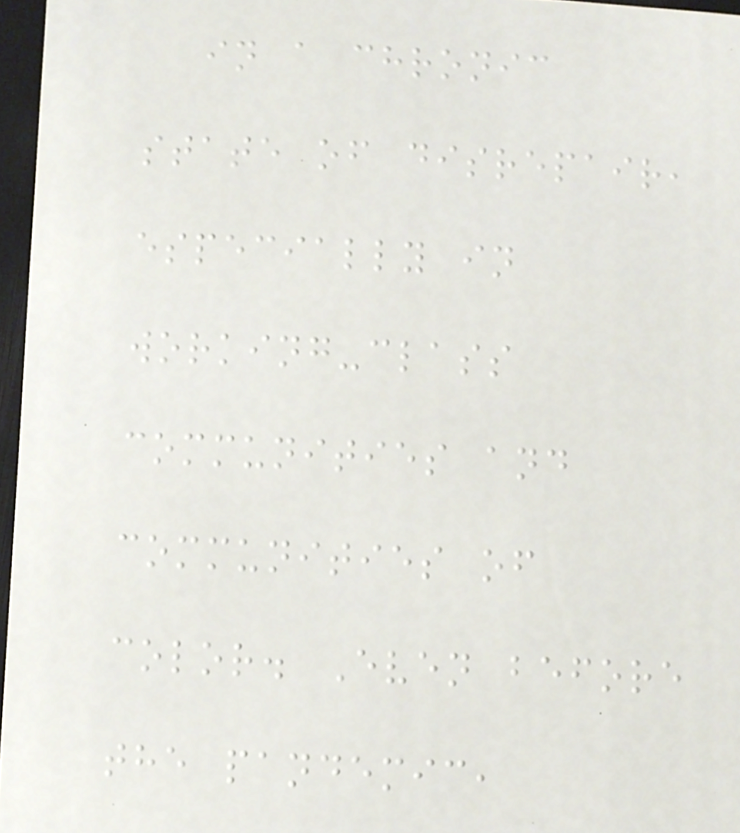in a chronic
state of disrepair,
especially in
working-class
communities and
communities of
color. Even before
the pandemic,
